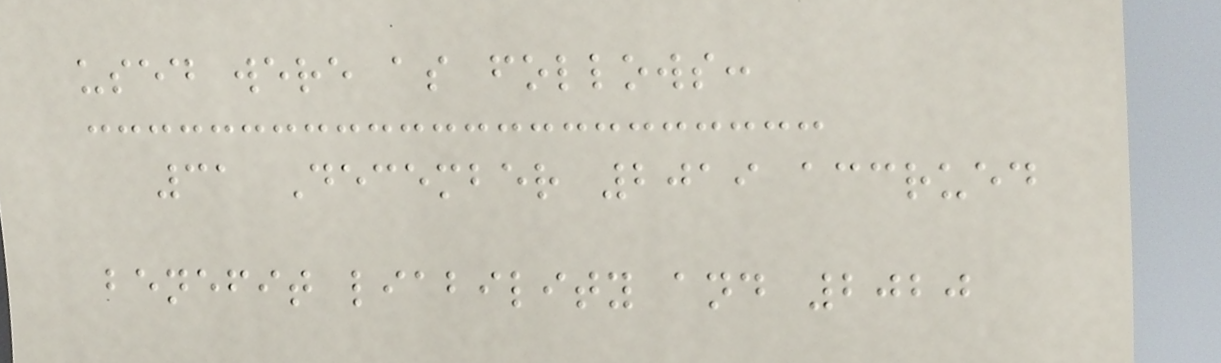used were as follows:
31 December 2019 accrued
benefit liability and 2020
